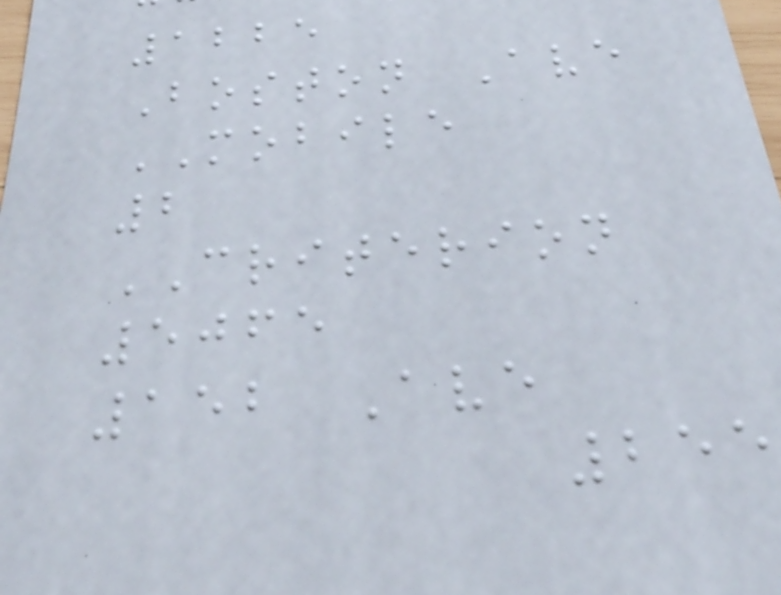1225
Boston Ave
MOBILE
2
CRITERION
5065
152 Ave
255
